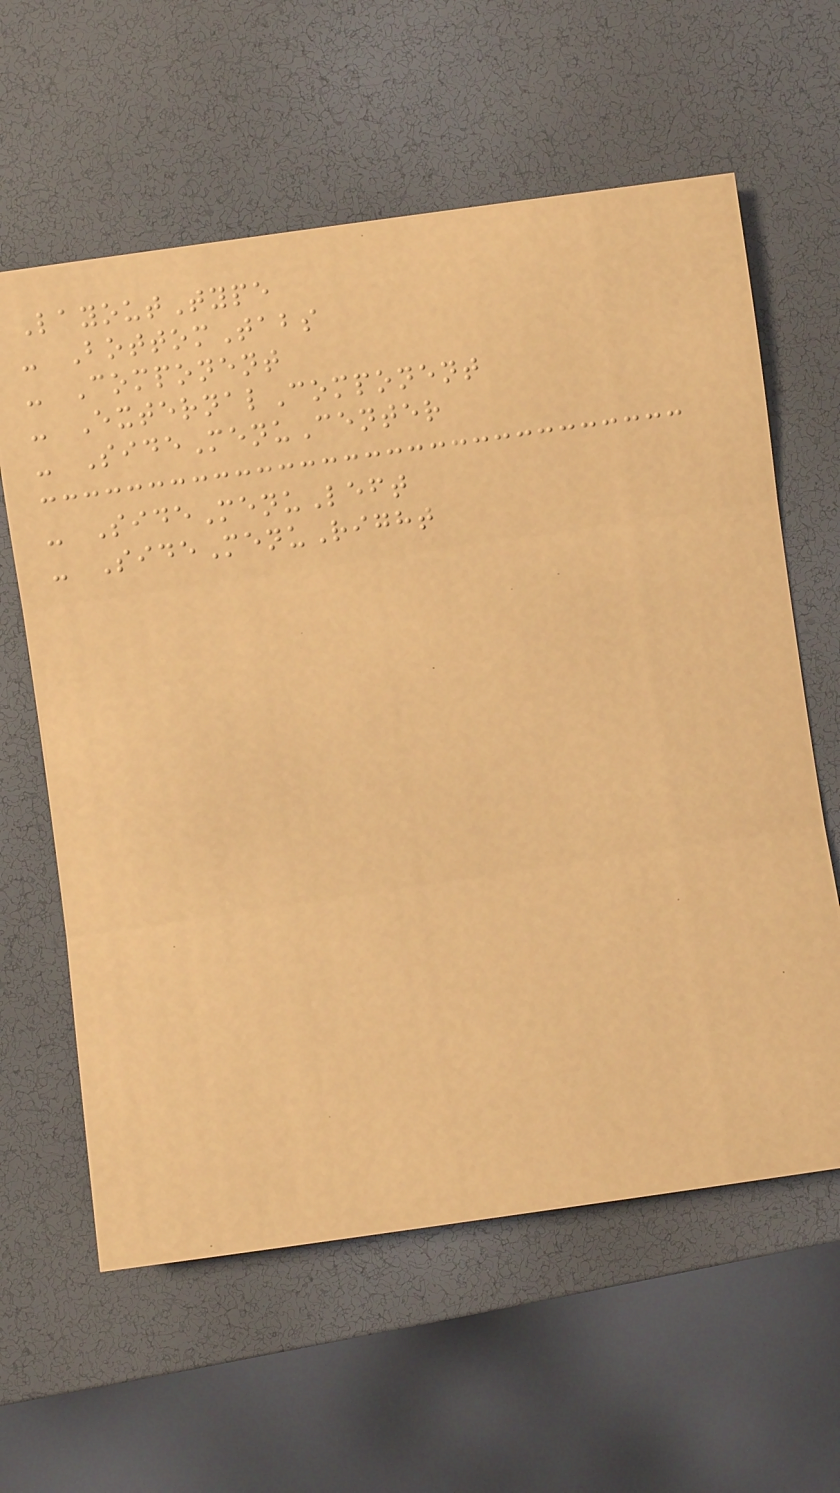LayoutType
- BottomTabs
- Component
- ExternalComponent
- SideMenuCenter
- SideMenuLeft
- SideMenuRight
